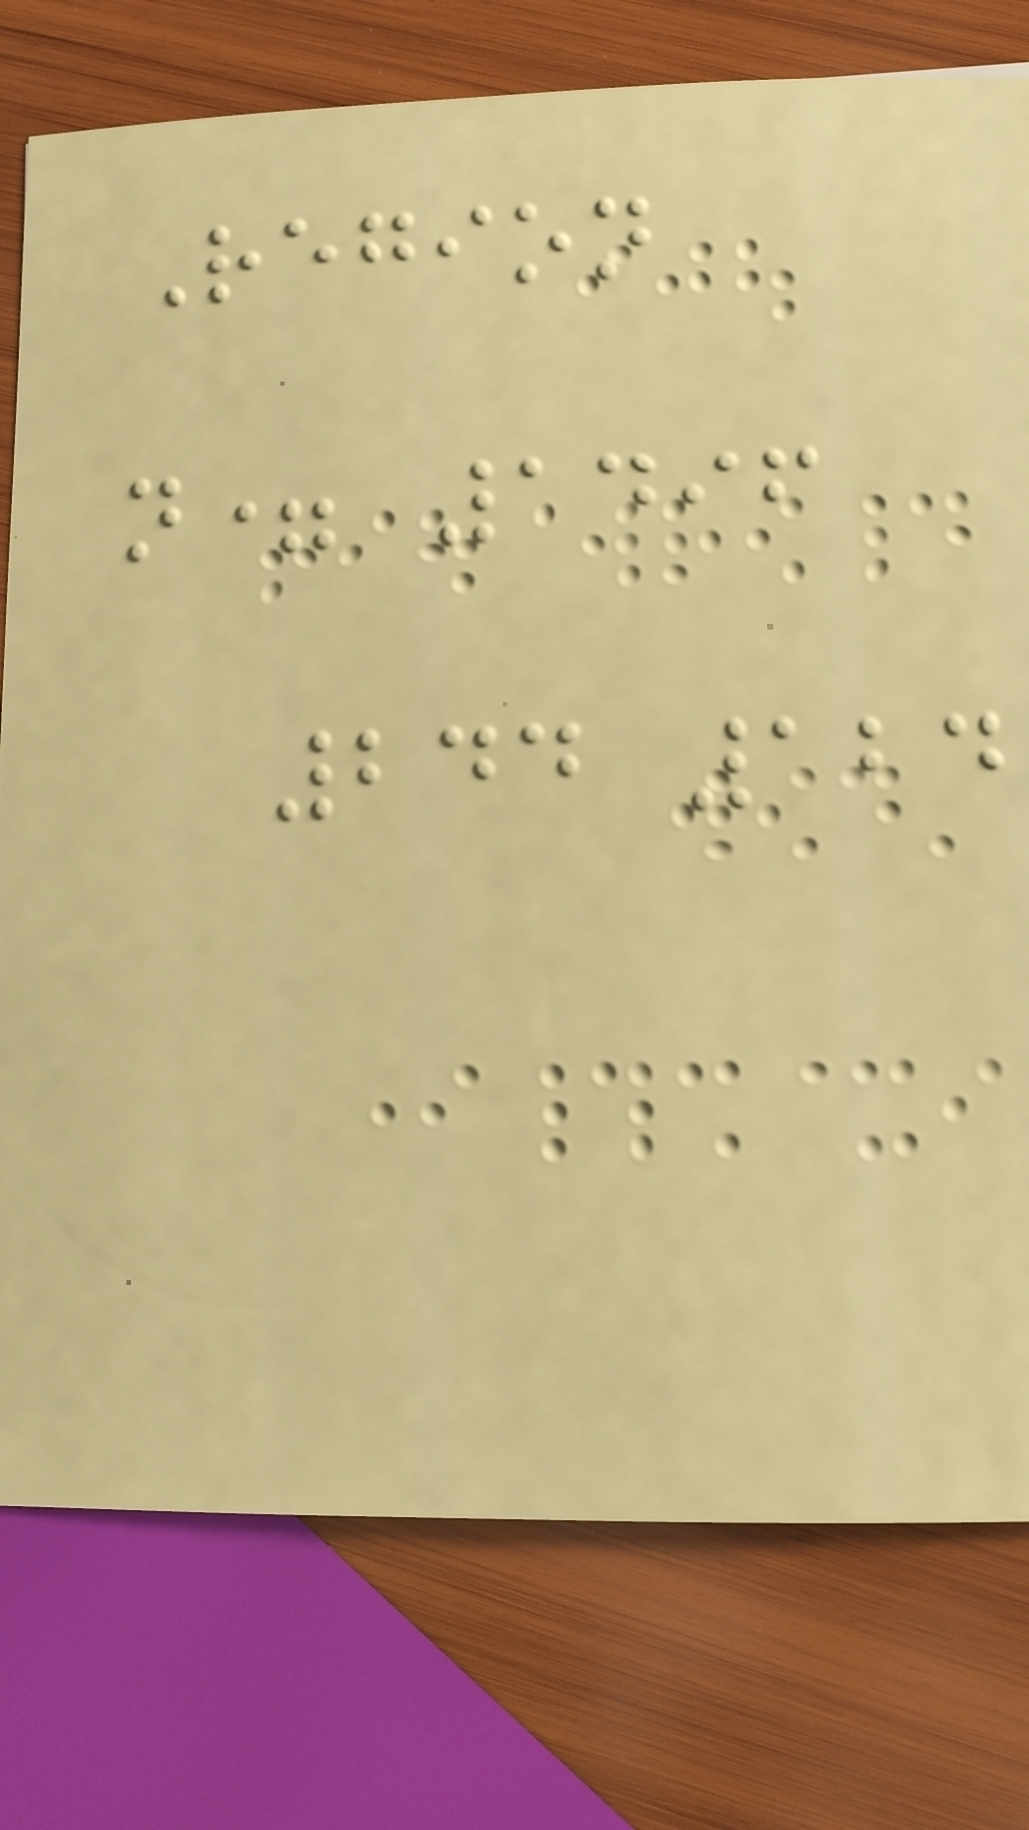Region
n= 1496
244 124
